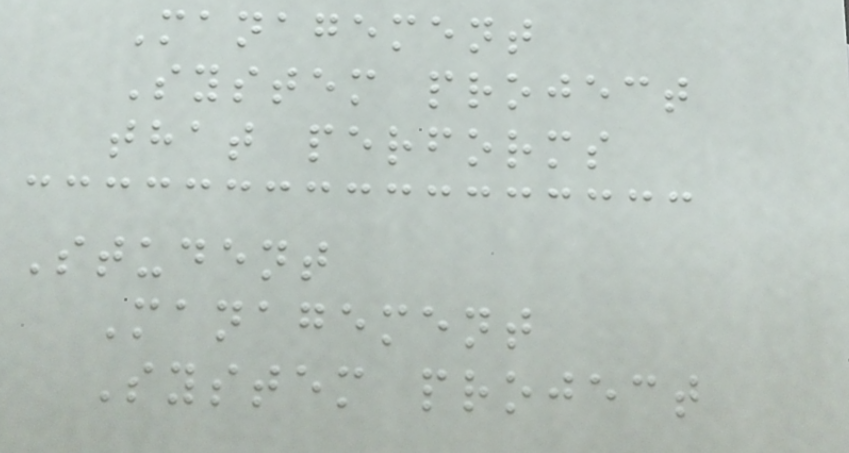Management
System project
that performs
Student
Management
System project
